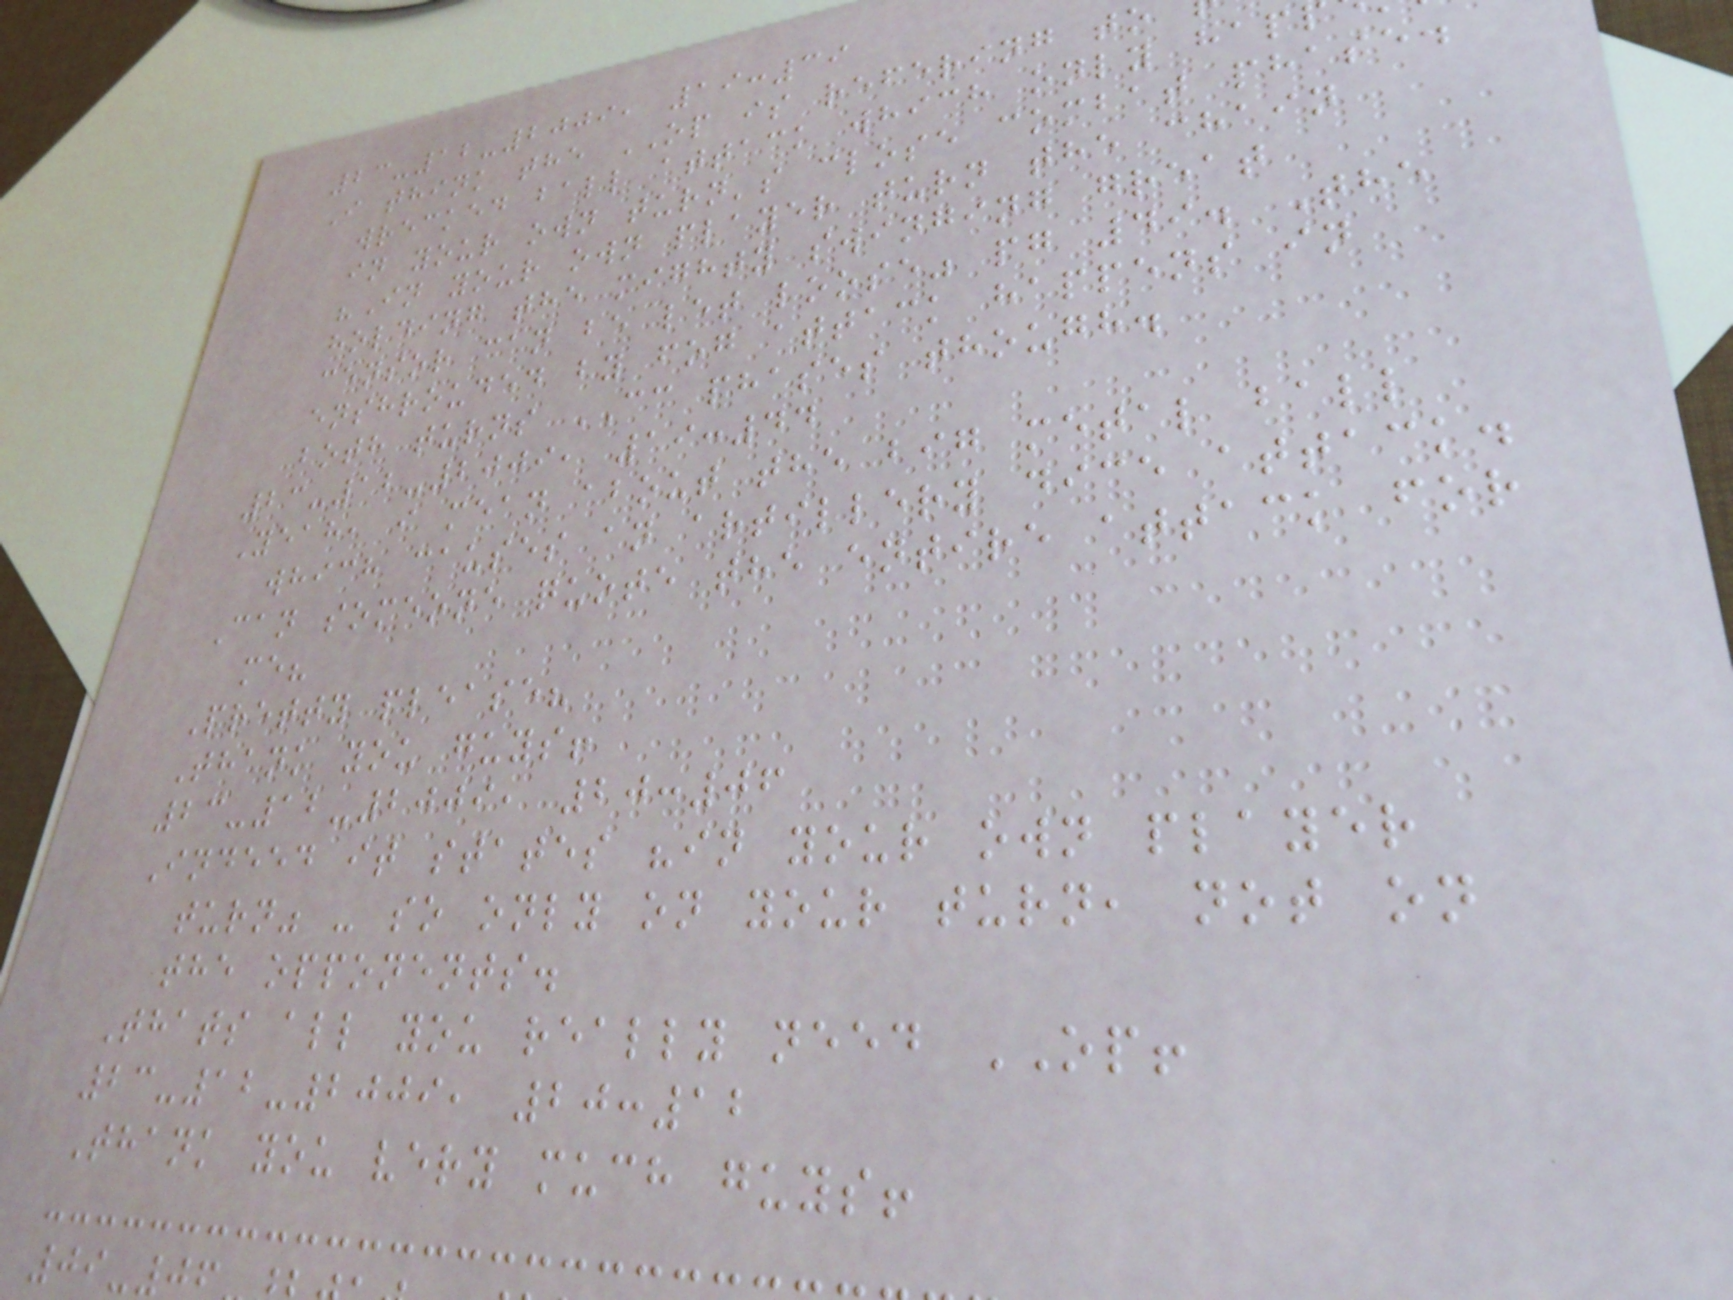23-12-2009, 19:39
I think the OP is refering to
wrecked ball attack which only hap
in your own turn's close combat phase.
"In your own player turn the chain
holding the mighty swinging great
censor can be let loose" pg 49. The
enshrouded by fog attack happens in
both turns CC phases though.
23-12-2009, 19:44
Yeah, i mean about the big metal ball
which causes an artillery dice attack.
Can someone quote the entire attack for
me?
Pretty please?
Thank you guys!
23-12-2009, 20:06
Indeed it states "in your own player
turn" - so only on your turn, not on
the opponents.
Thats all you really need OP!
23-12-2009, 20:12
Thank you very much guys!
09-0
